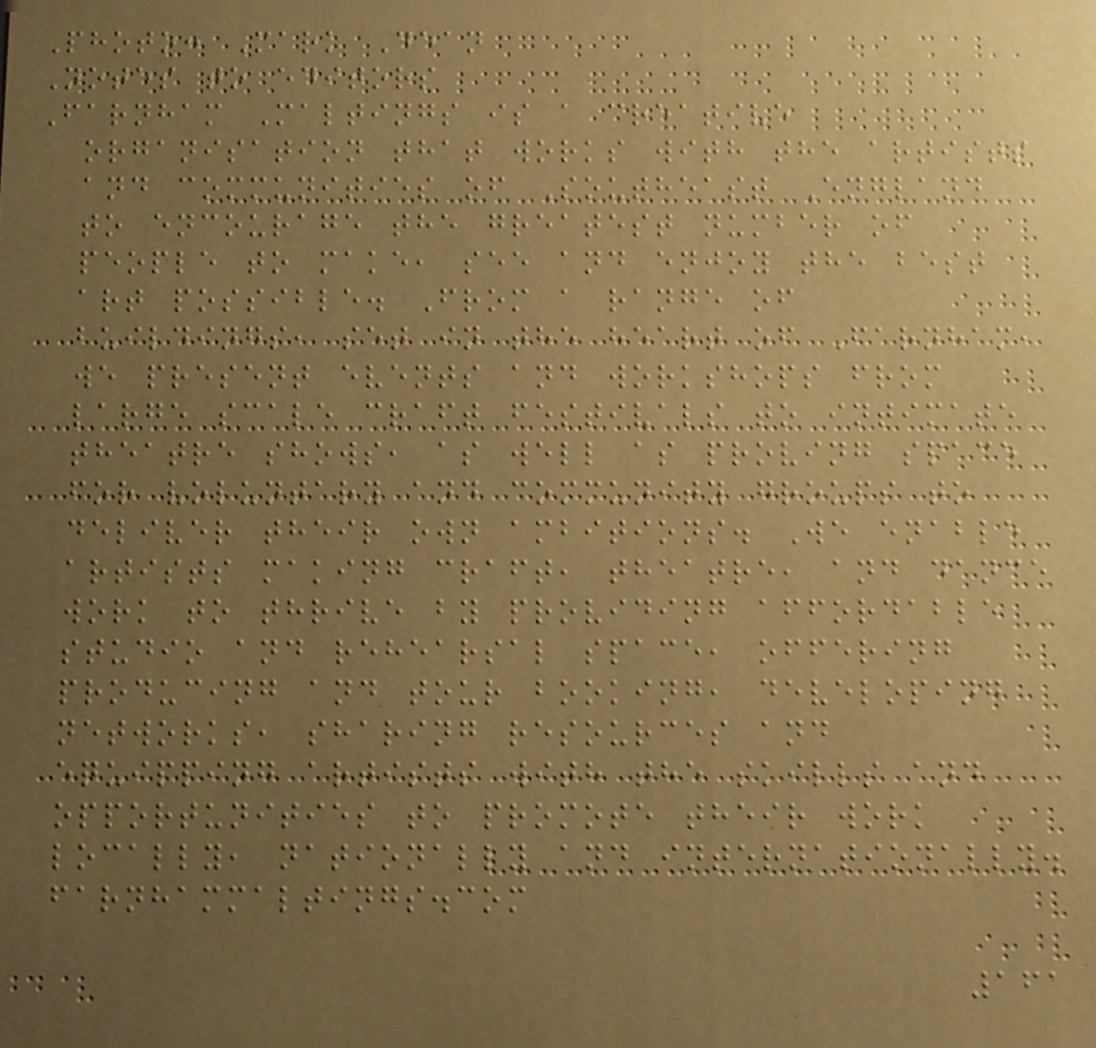Photo: Mark Dean
Notes to editors
Farnham Maltings is a creative
organisation that works with the artists
and communities of Southeast England
to encourage the greatest number of
people to make, see and enjoy the best
art possible. From a range of
buildings, set in the heart of Farnham,
we present events and workshops from
large scale craft festivals to intimate
theatre shows, as well as proving space
for voluntary and community groups to
deliver their own ambitions. We enable
artists making craft, theatre, and dance
work to thrive by providing affordable
studio and rehearsal space, offering
producing and tour booking, developing
networks, sharing resources and
equipping artists with the skills and
opportunities to promote their work
locally, nationally and internationally.
farnhammaltings.com
161
